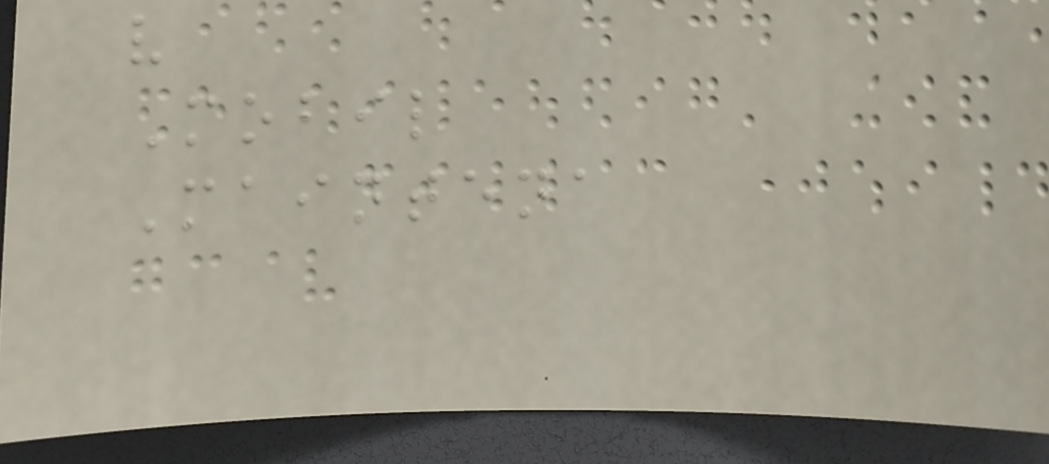v
Mobil
Maintena
